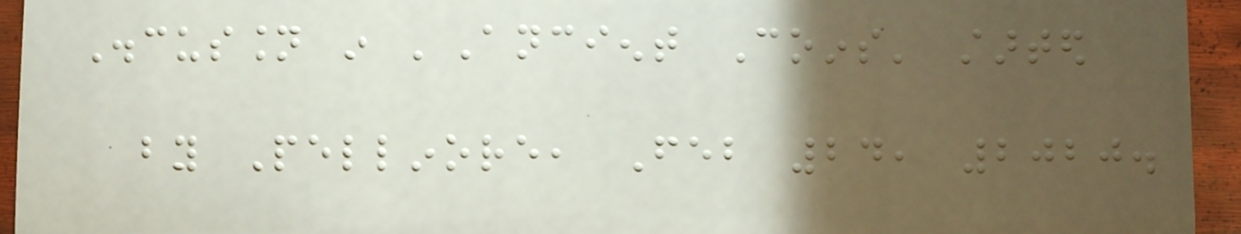Discussion in 'Ancient Coins' started
by Pellinore, Feb 24, 2020.
